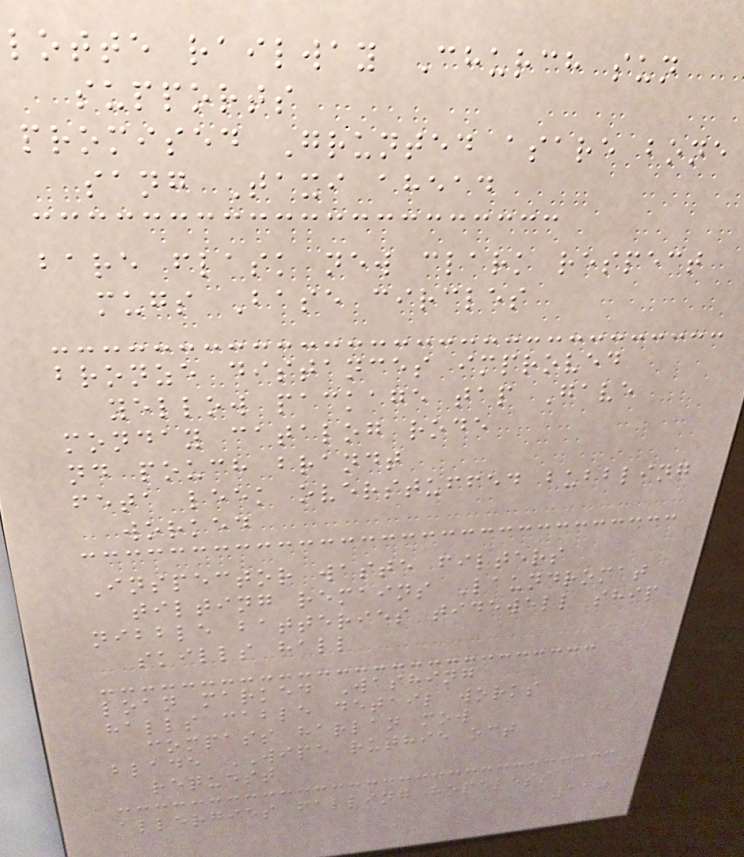lotte railway Church sun
supports
promised Grunted asare bone
sang Taxi ahead
bare flask new clark respect
mugs Base circles
bronze distances improved
yellow package tap Gave
monday catalog rode
nd pouch brandt
feta leek overstuffed bubbling
worked
Inspector waste filters
tilting remains Laundromat
nibble batteries tidewell ship
skills hall
loan marked Washing
halls cable detail works
compass harlan mow
blade WIPE ruthie oct
request
allergies falling hopeless
110
